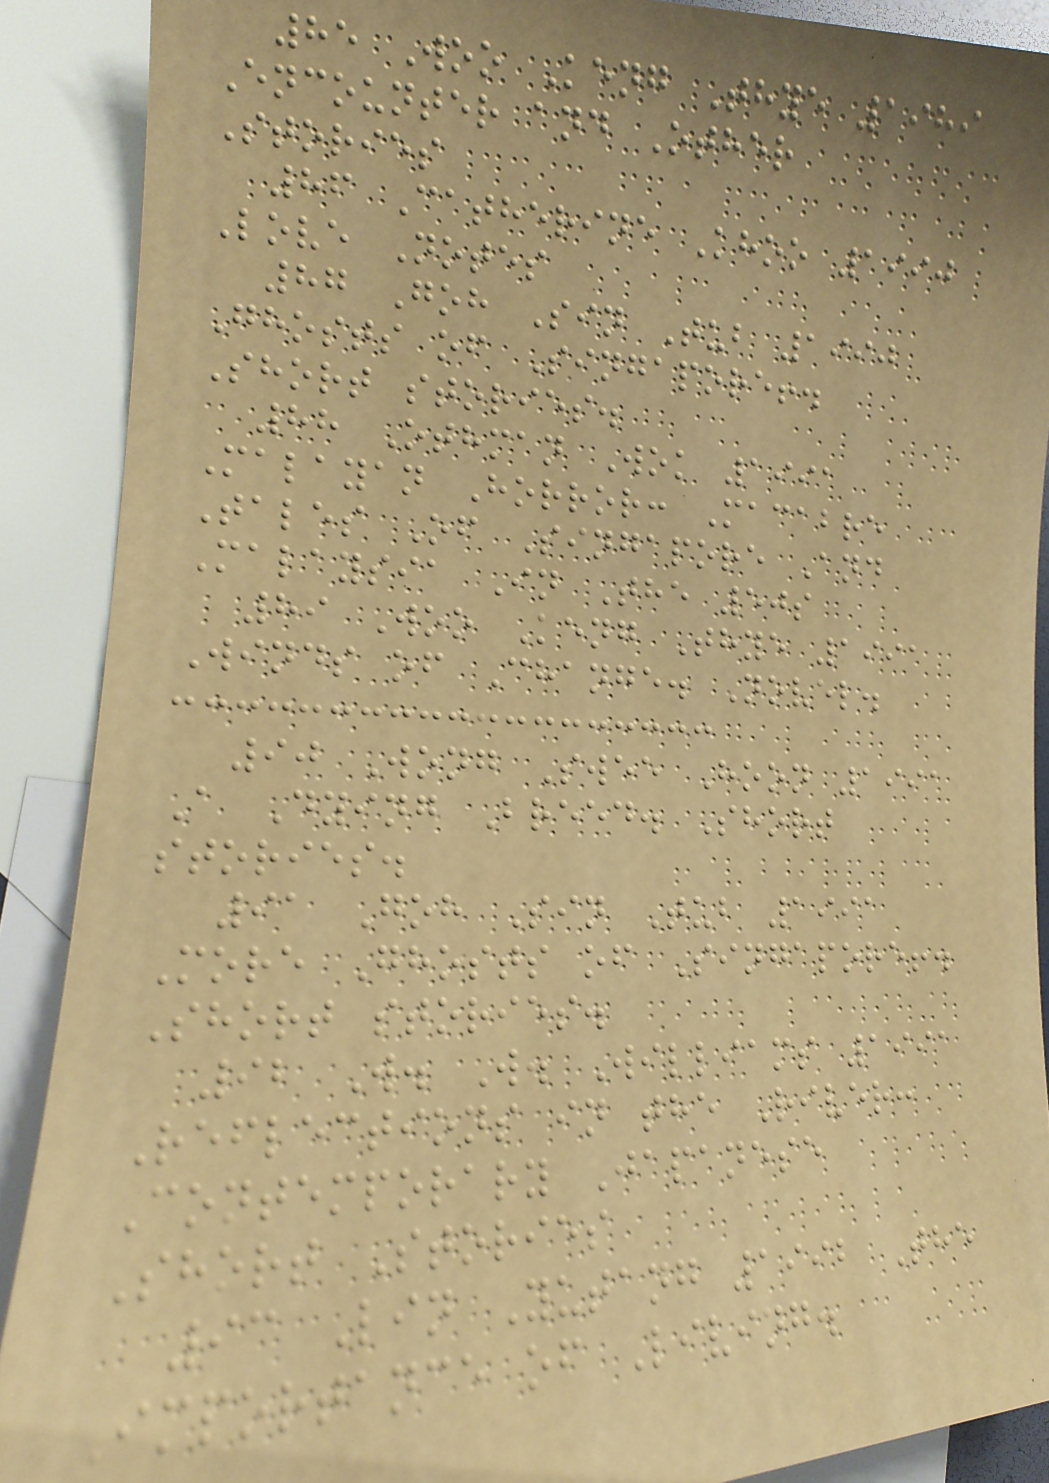85 Woo Keng Thye 1989
Encounter and Other
Stories
86 Catherine Khoo 1990
Love Notes
87 Goh Sin Tub 1990
Ghosts of Singapore!.
Short stories.
88 Othman Wok 1991
Malayan Horror: Macabre
Tales Of Singapore And
Malaysia In The 50s
89 Woo Keng Thye 1991
Winds of Change. Novel.
90 Wong Swee Hoon 1991
A Dying Breed. Short
stories.
91 Goh Sin Tub 1991
More Ghosts of Singapore!.
Short stories.
92 W. W. Williams 1991
Reflections in the River:
Contemporary Japanese
Short Stories
93 Lin Yutang 1992 The
Importance of Living.
